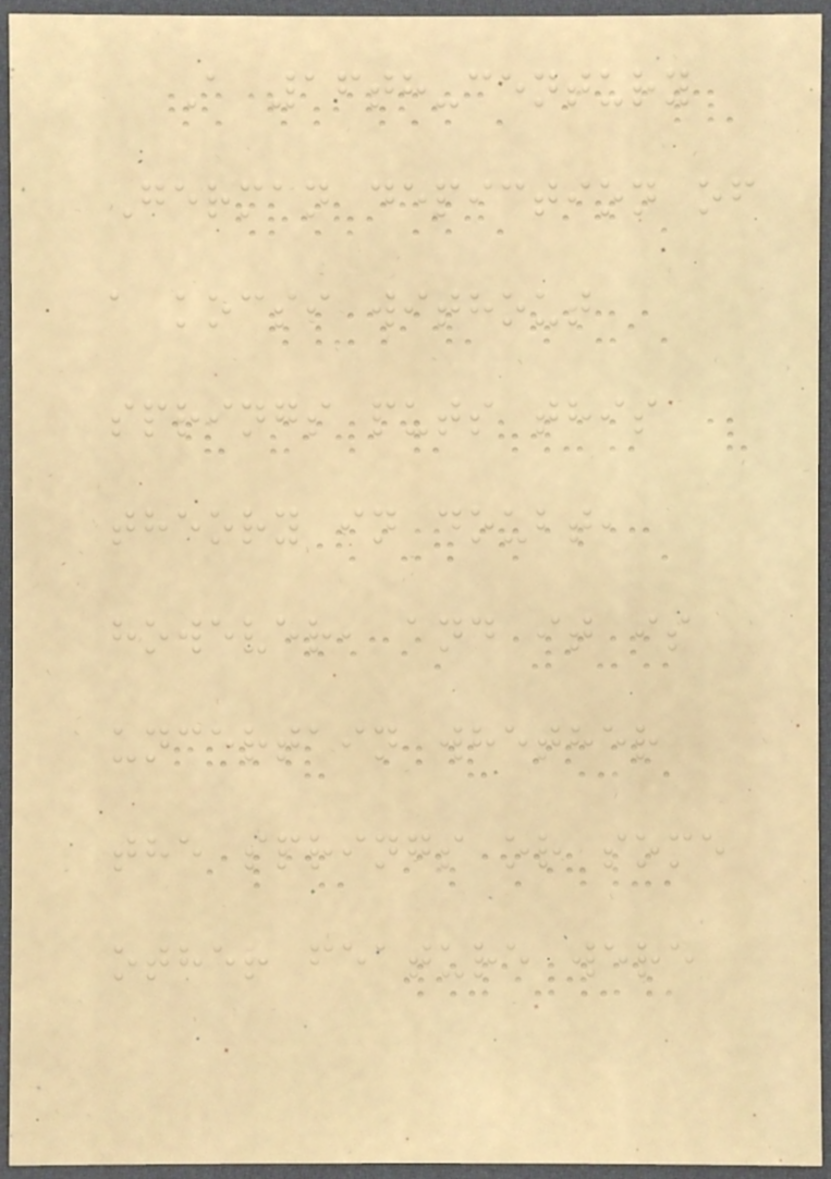A 16th-century
German depiction of
a kocsi without
springs puts this
theory in doubt,
however, and it is
uncertain whether
the springs or some
other feature were
